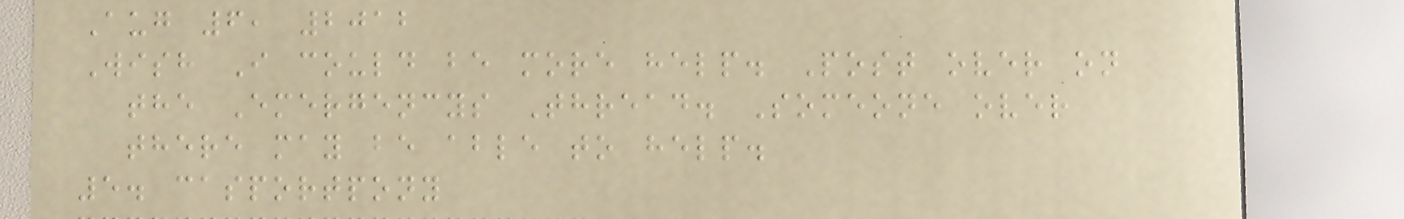Aug 6, 2012
Wish I could be more help. Post over on
the Emergencys Thread. Someone over
there may be able to help.
5. casportpony
